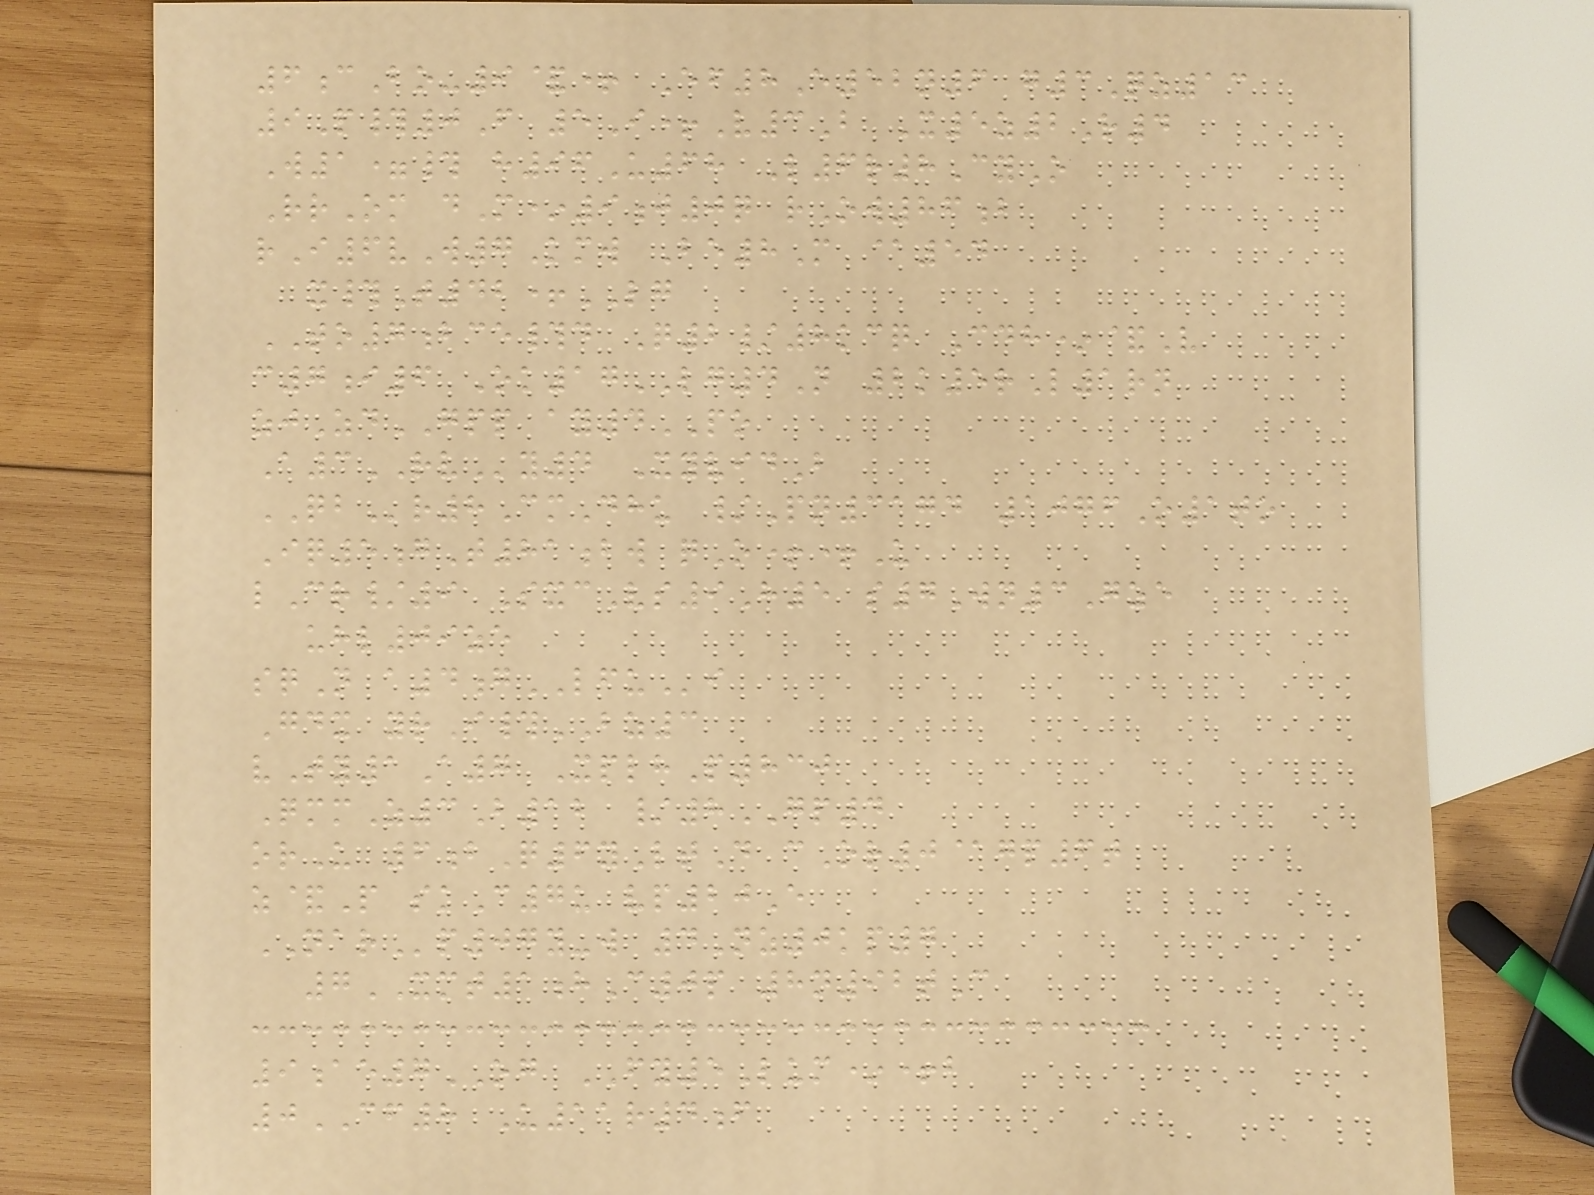6cBo-9&+ Ef8E52n6 g3Qz13
9P#0F 5I+V3B X5z2R4
W1=# h96U68 L6r8CyO
RrOm dM*9j0q rOw86b
rI6vW7Kmw Be8M @54
x#T42+LG
TO7bce#d Q2/8kcq Cdh*&V
c7i6 Ok17LG4N 2k5rL1rn
zjZdGPP ay4PO
A3RVy4 XyvidB
QBr8CmDhu /Pn3174 1076O1to
Iq5gT81bw qO++U
lCr/9 SxcVs9H5 s7Wn3Gze
uhl09ze
sqN a4gLFUi
Gdx yrI#BZ3
vTy1A7 XplhP830
QmmZ3B12 /8GP4
orU 6bQ6yLtD cOr0@gp6t
z&P skC7u vp20E
NARp07y-w 4Nz0kp7
7XMT1hC0p 8n92tC
9ae7OG FY5Lum*+b
0CF8 U11r4f
